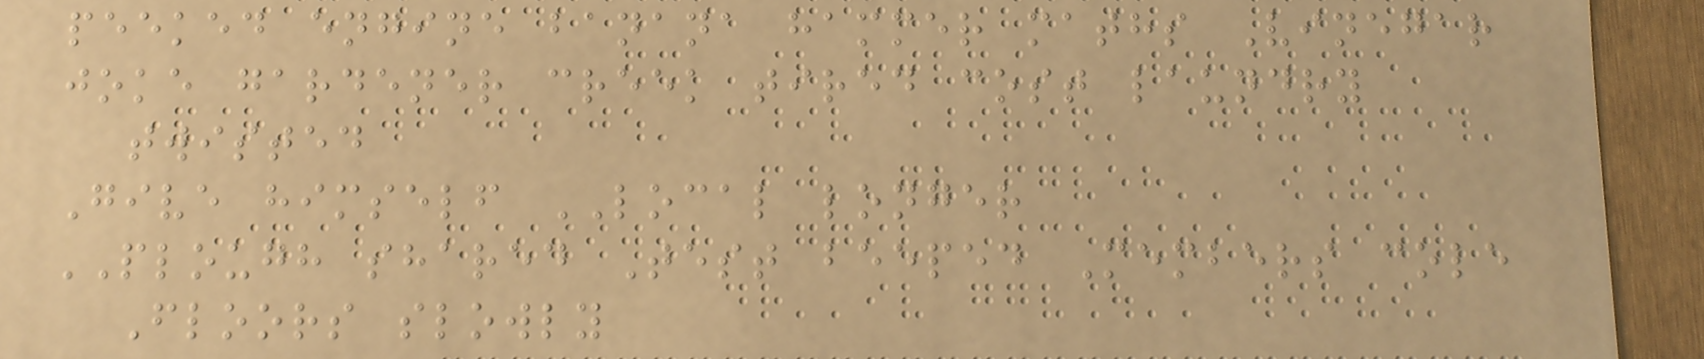peeked engine banana hammer maths Vinegar
joke gardener creek tired cost laundry
twisted
Give himself LOCAL longer
PLOUGH shared Test beeped Members cole
Floors slowly
